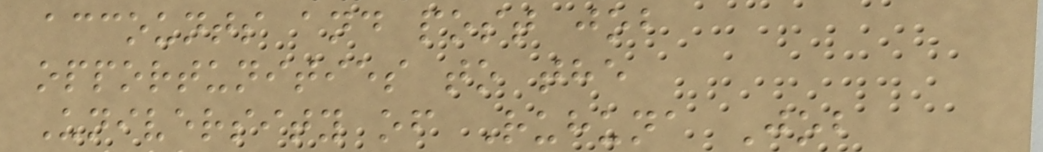accounts and post job
opportunities to the
University of Ruhuna Job
